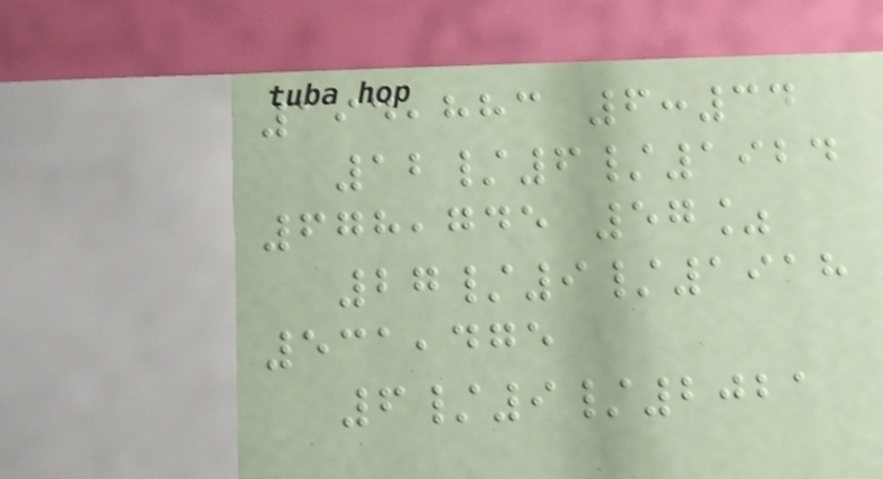194,883 6:34
12/6/1924
678,745 57%
27/9/1918
531,475
6/9/2021
